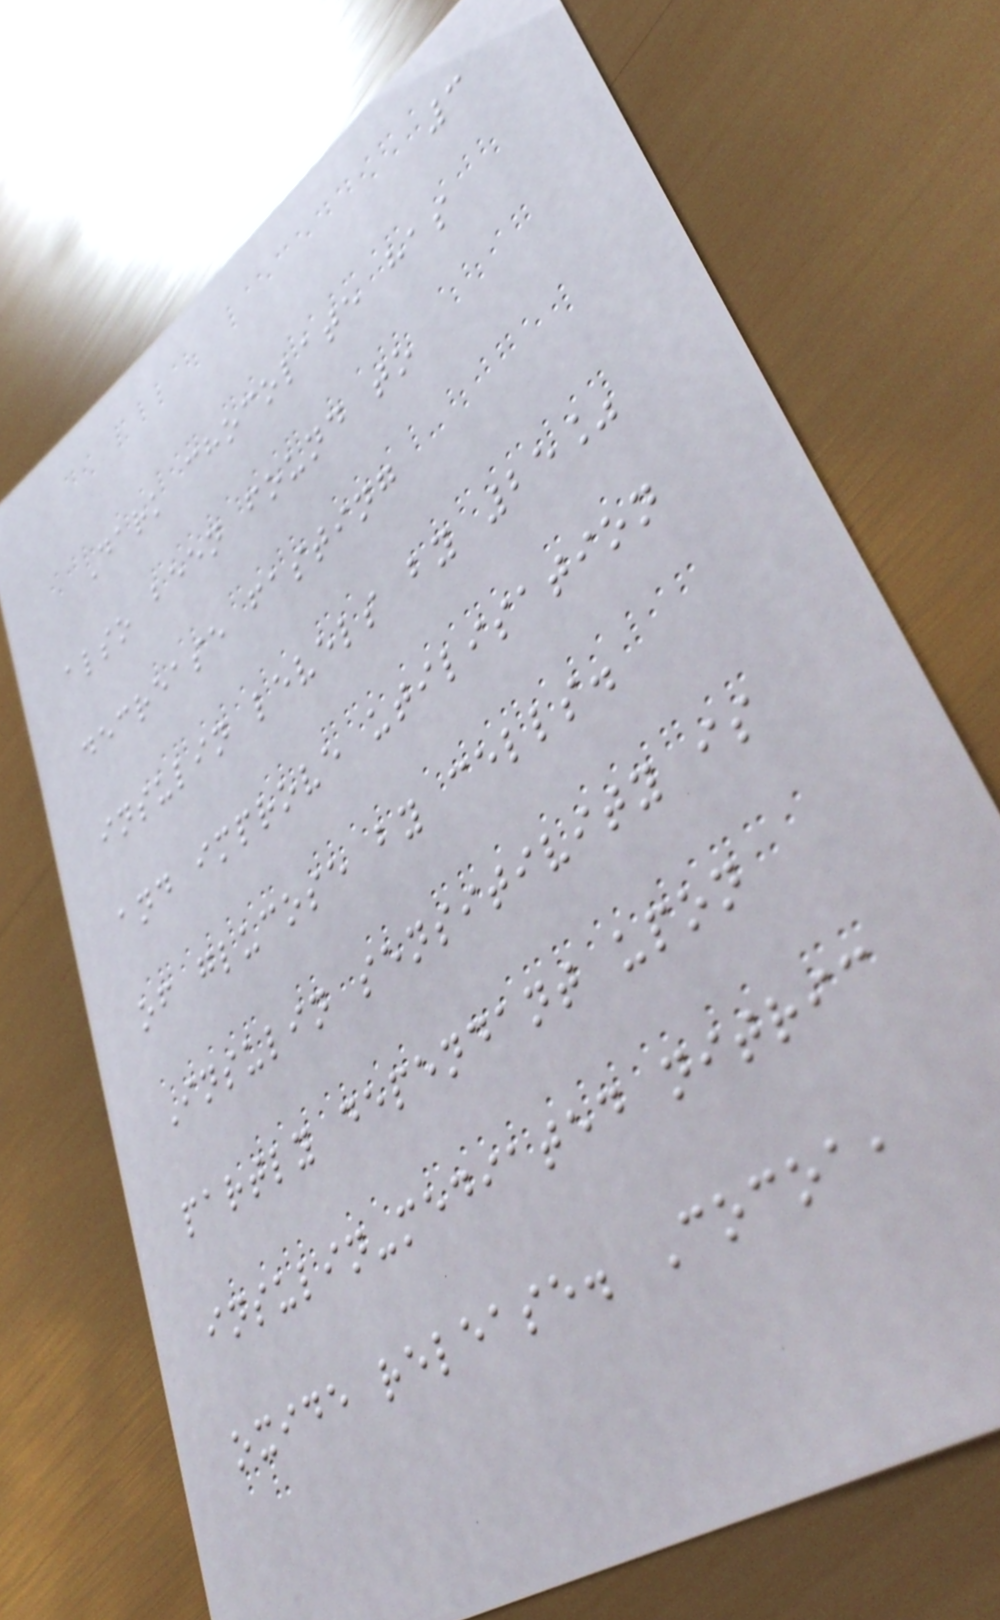3
Dark chocolate has
also been found to
decrease fasting
insulin levels by 25%
and improve utilisation
of glucose by cells.
Insulin sensitivity is
partly dependant upon
insulin-mediated nitric
oxide release. Cocoa,
